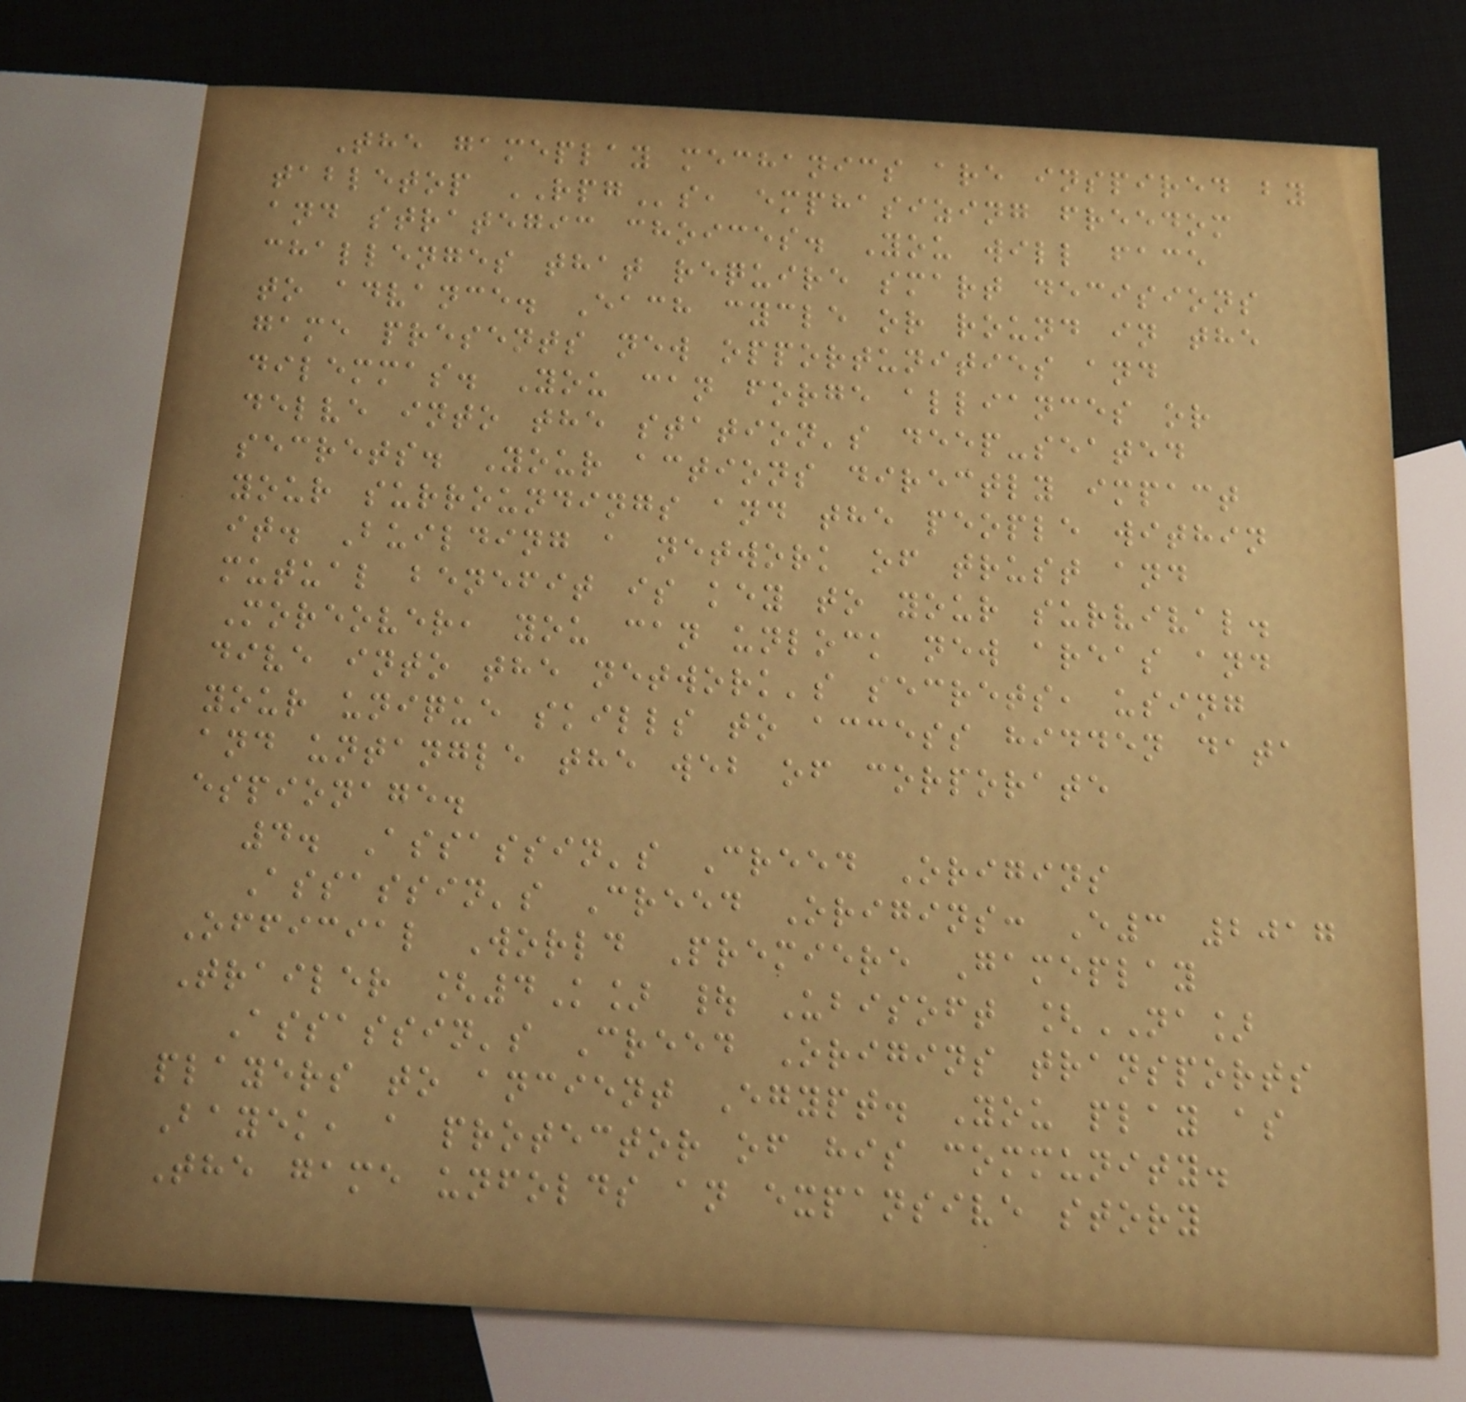The gameplay mechanics are inspired by
tabletop RPGs, emphasizing freedom
and strategic choices. You will face
challenges that require smart decisions
to advance. Each cycle or round in the
game presents new opportunities and
dilemmas. You can forge alliances or
delve into the station's deep-seated
secrets. Your actions directly impact
your surroundings and the people within
it. Building a network of trust and
mutual benefit is key to your survival.
Moreover, you can unlock new areas and
dive into the network's secrets, using
your unique skills to access hidden data
and untangle the web of corporate
espionage.
4. Assassin's Creed Origins
Assassin's Creed Origins: E3 2017
Official World Premiere Gameplay
Trailer [4K] | Ubisoft [NA]
Assassin's Creed Origins transports
players to ancient Egypt. You play as
Bayek, a protector of his community.
The game unfolds an expansive story
